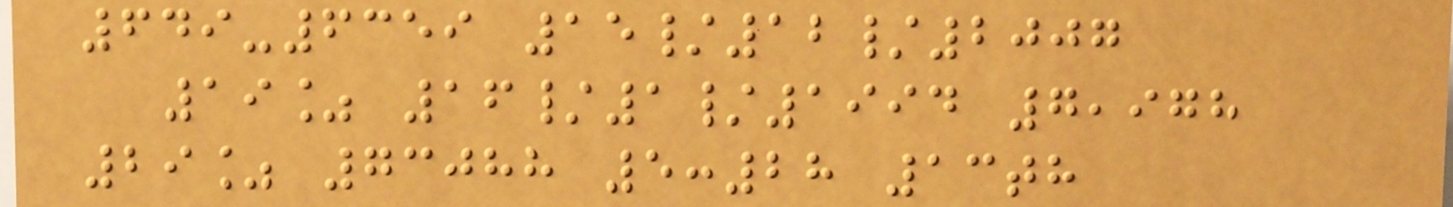649-6359 15/12/2007
19% 16/1/1994 7,978
29% 73088 5:28 13th
